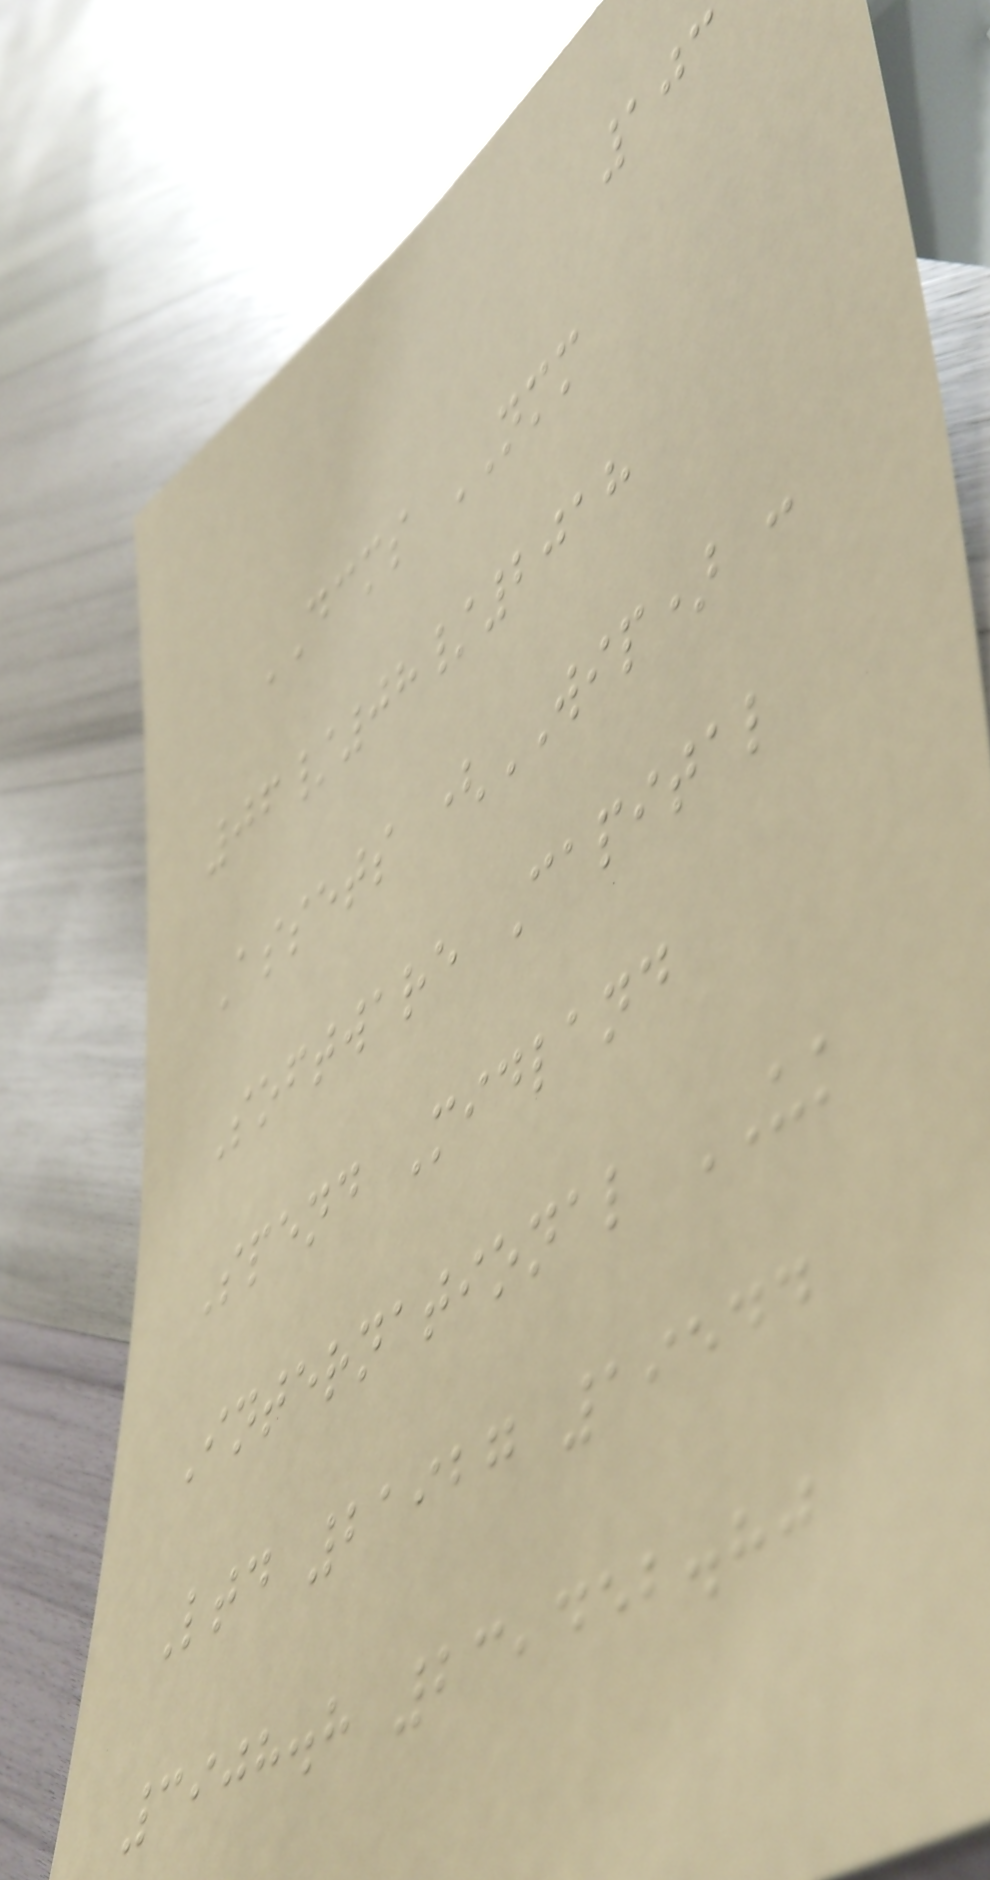103
DCMS NMM
06/08/2018
Assets (WIP) :
Software Capital
Spend Midland
International UK
Ltd 21927 19544
3908.8 23,452.80
